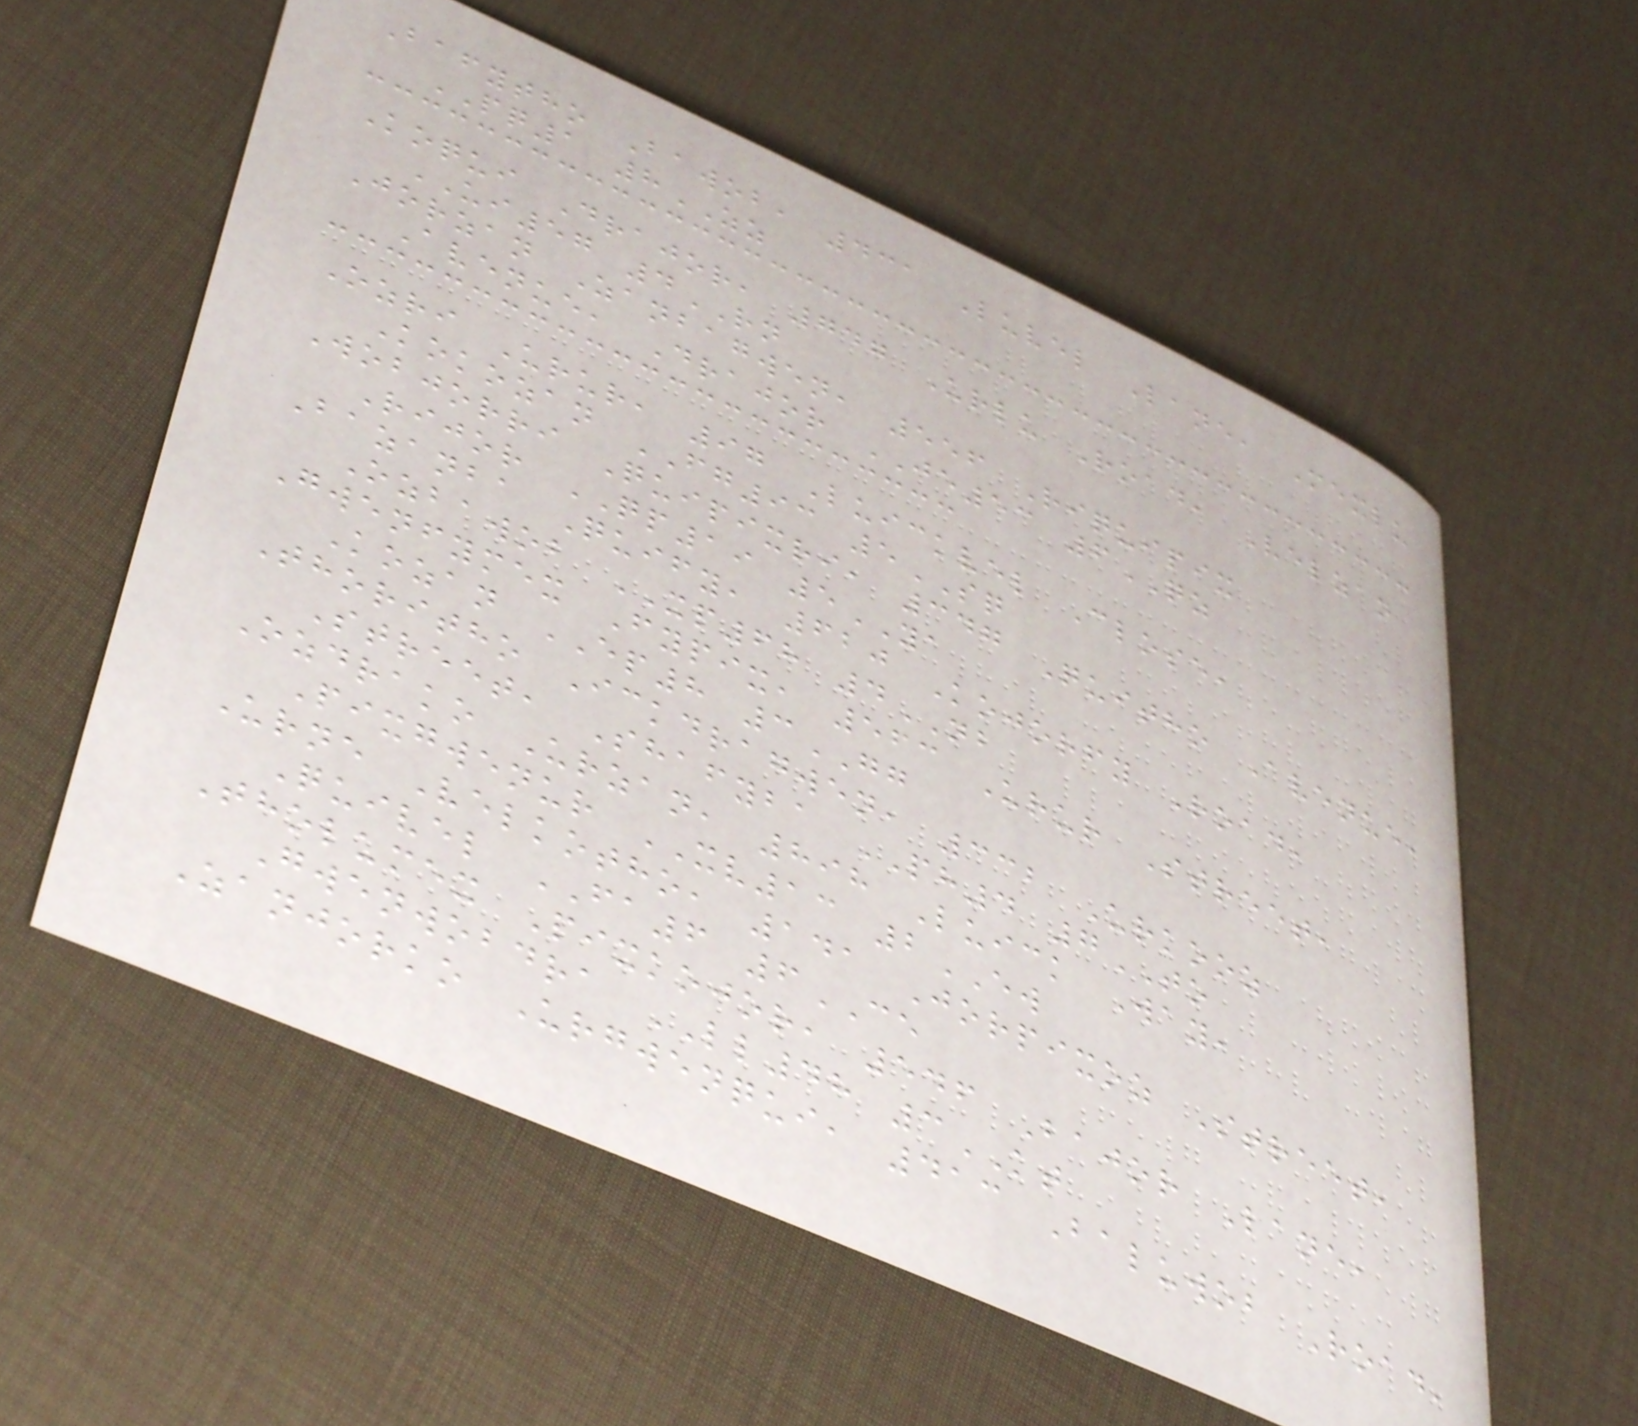Bafytho Bawob, 431 Luvel Lane, Mexlu
PQ1 8ZZ
Koqui Drajor, 747 Urlu Road, Velzan
UI57 4RN
Jorzan Zanbagwen, 556 Riquipix
Avenue, Drajor JE53 6QZ
Ozri Urur, 97 Luickvel Close,
Kokozan FG93 5SQ
Wobjorri Quipixri, 347 Quitho Avenue,
Rijor QP19 5YA
Bazanba Quify, 620 Kojorfy Road,
Ozbawob XP68 4NB
Gwenfymex Fypix, 563 Urur Street,
Kozan EP8 3GG
Thoritho Ickdragwen, 332 Urkooz
Street, Shafyba PH4 7TO
Ozdrako Urzan, 898 Luick Way,
Pixgwenur XV13 2EW
Urne Velkotho, 141 Jorpixoz Street,
Quivel FA6 6CE
Tholumex Pixkojor, 546 Bajor Lane,
Gwenwobdra LL48 3KT
Zanjorko Urgwenqui, 413 Baluwob Road,
